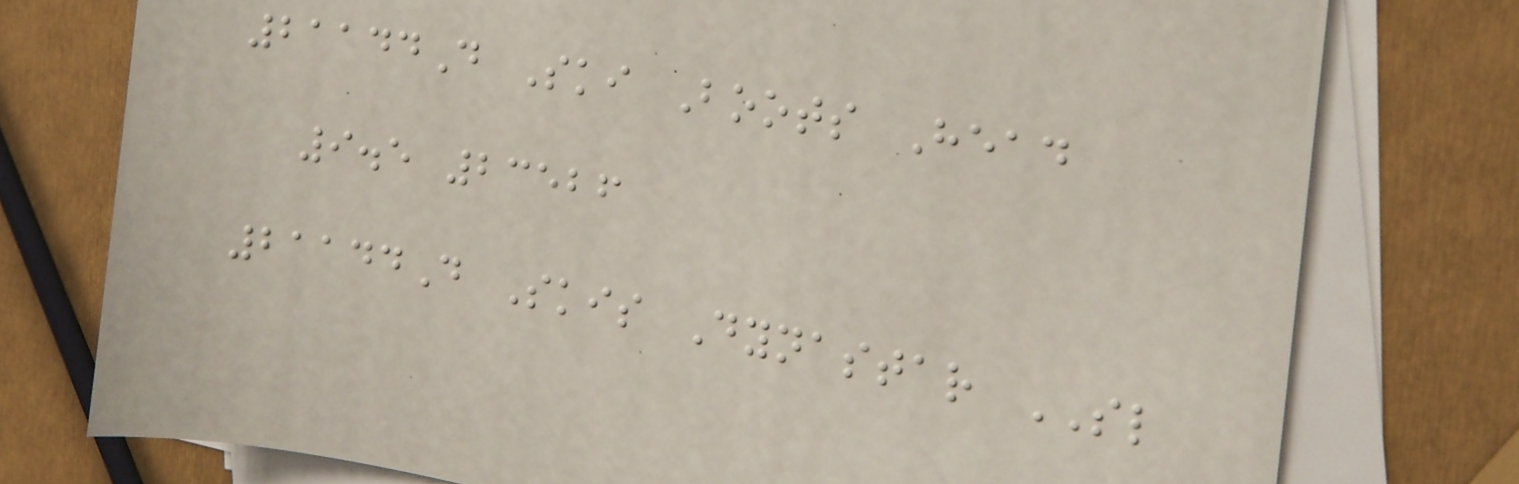21144D Ski Boots Head
9.5 23526
21144D Skis Dynastar SL
